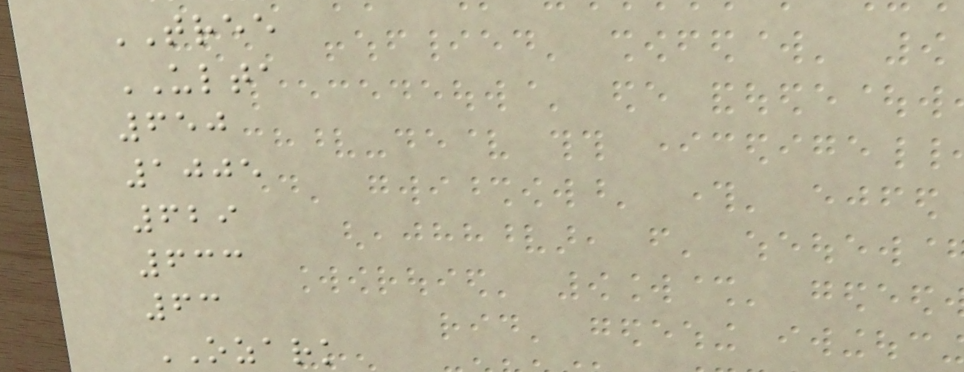TREE
ULTA
650
1005
629
633
63
OZARK
